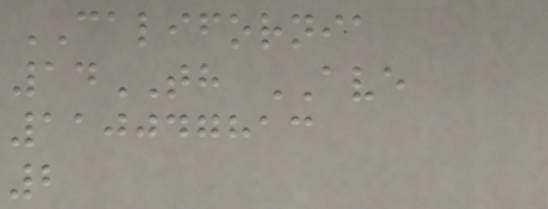CALIFORNIA
14TH AVE
110047813
2
